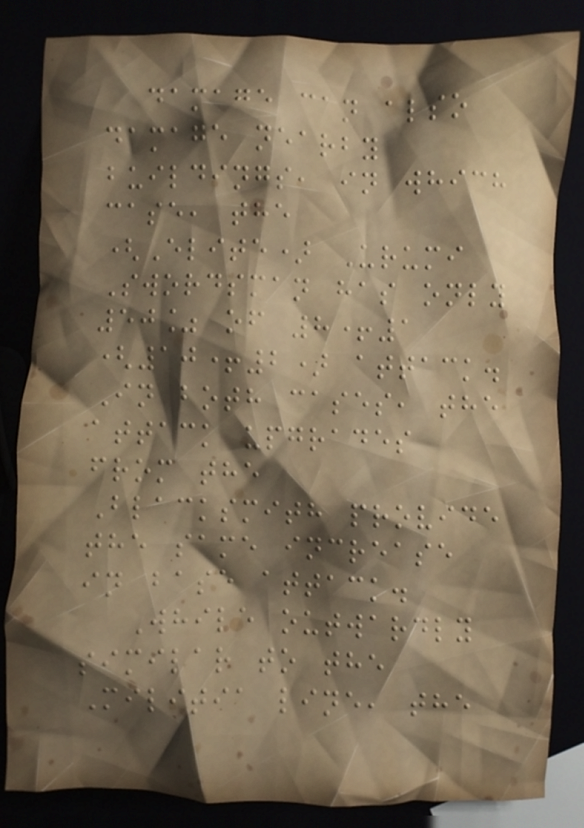damage can also
damage nearby
buildings, in which
case, the
(Elite) Urumi
Swordsman has only
50% of 8+1
(10+2) attack.
In both cases, the
attack upgrades
from the
Blacksmith provide
the same increase
in base attack.
While outwardly
similar to the
Militia line, the
